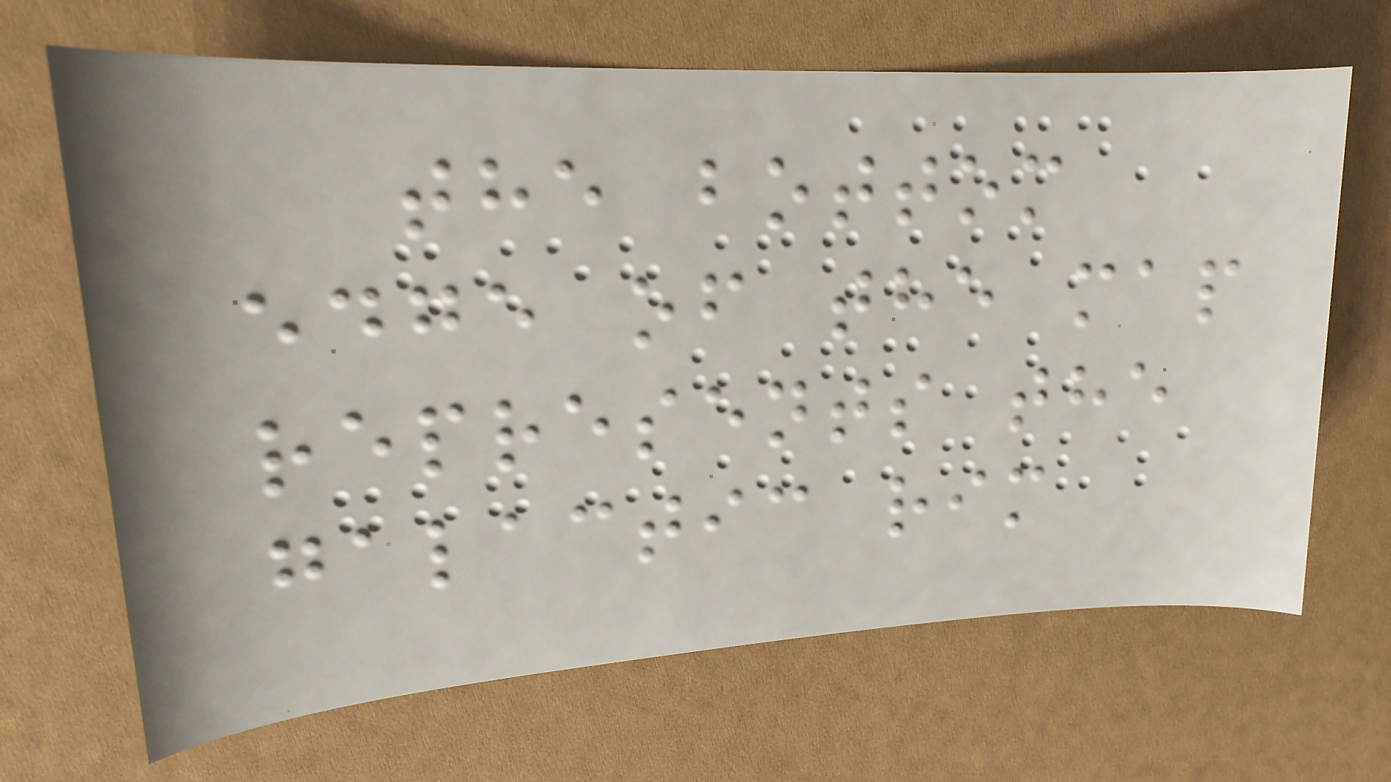the bottom
edge of the map
represents the
galactic rim
